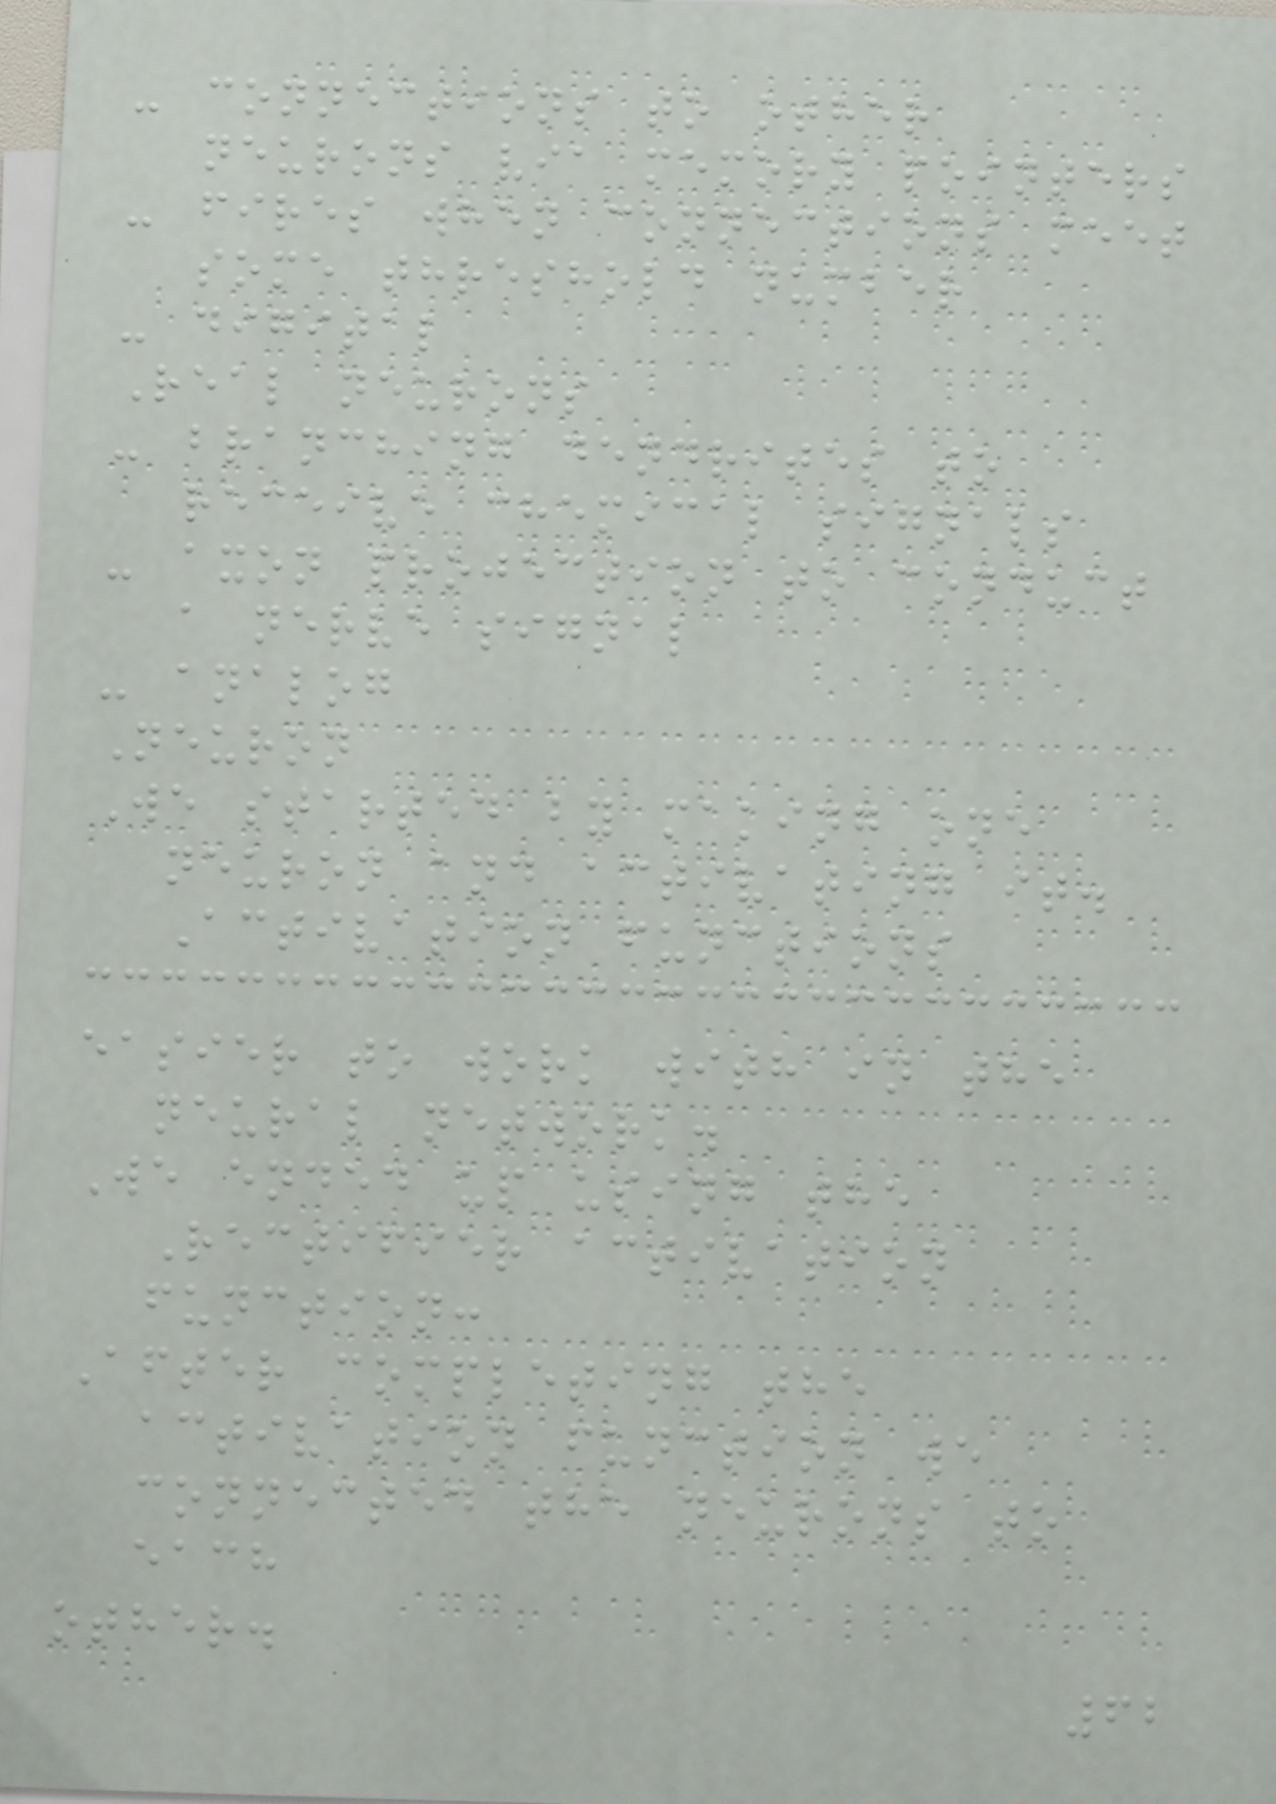- connections to other
neurons via memory pointers
- fires when connections meet
some threshold number
- digital
Real neurons
- branching dendrites to
receive chemical signals
- axon projection to conduct
a nerve signal
- analog
Neuron
We started by making one
neuron and activating it.
Activation functions
easier to work with in the
neural network.
We ended up using the
Rectifier activation
function:
After completing the
activation function we
connected the neurons to
each
other.
62
